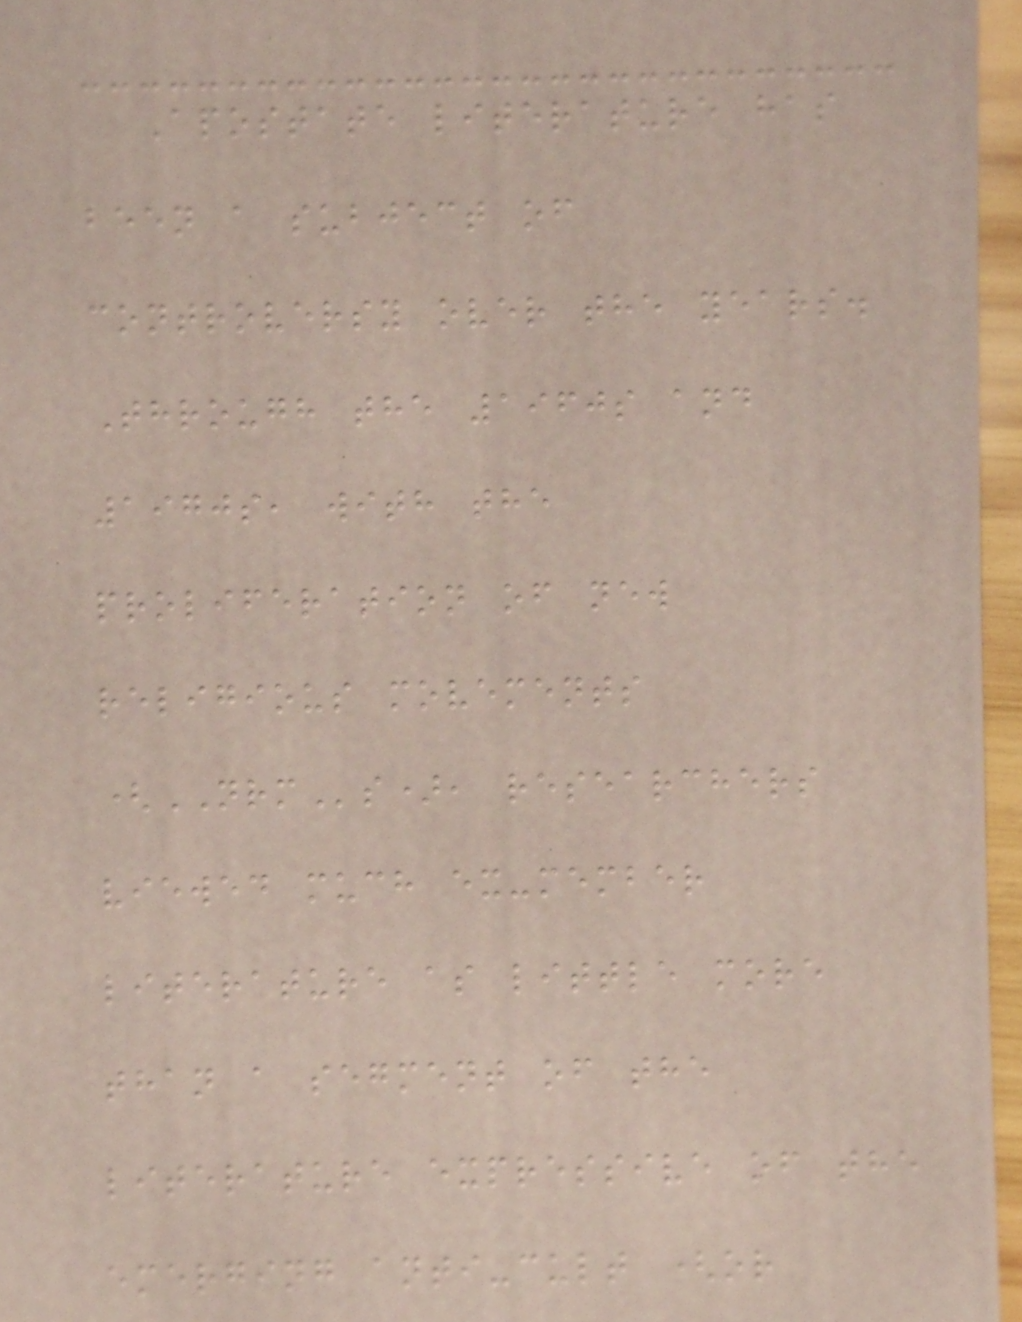Apostate literature has
been a subject of
controversy over the years.
Through the 1960s and
1970s, with the
proliferation of new
religious movements
(NRMs), researchers
viewed much ex-member
literature as little more
than a segment of the
literature expressive of the
emerging anti-cult (or
